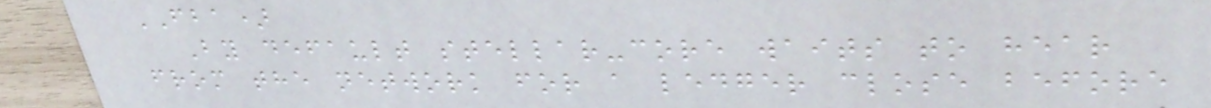FBA)
By default stellar-core waits to hear
from the network for a ledger close before
